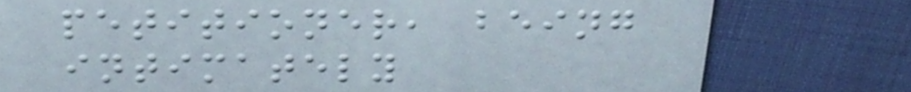petitioner, being
intimately
